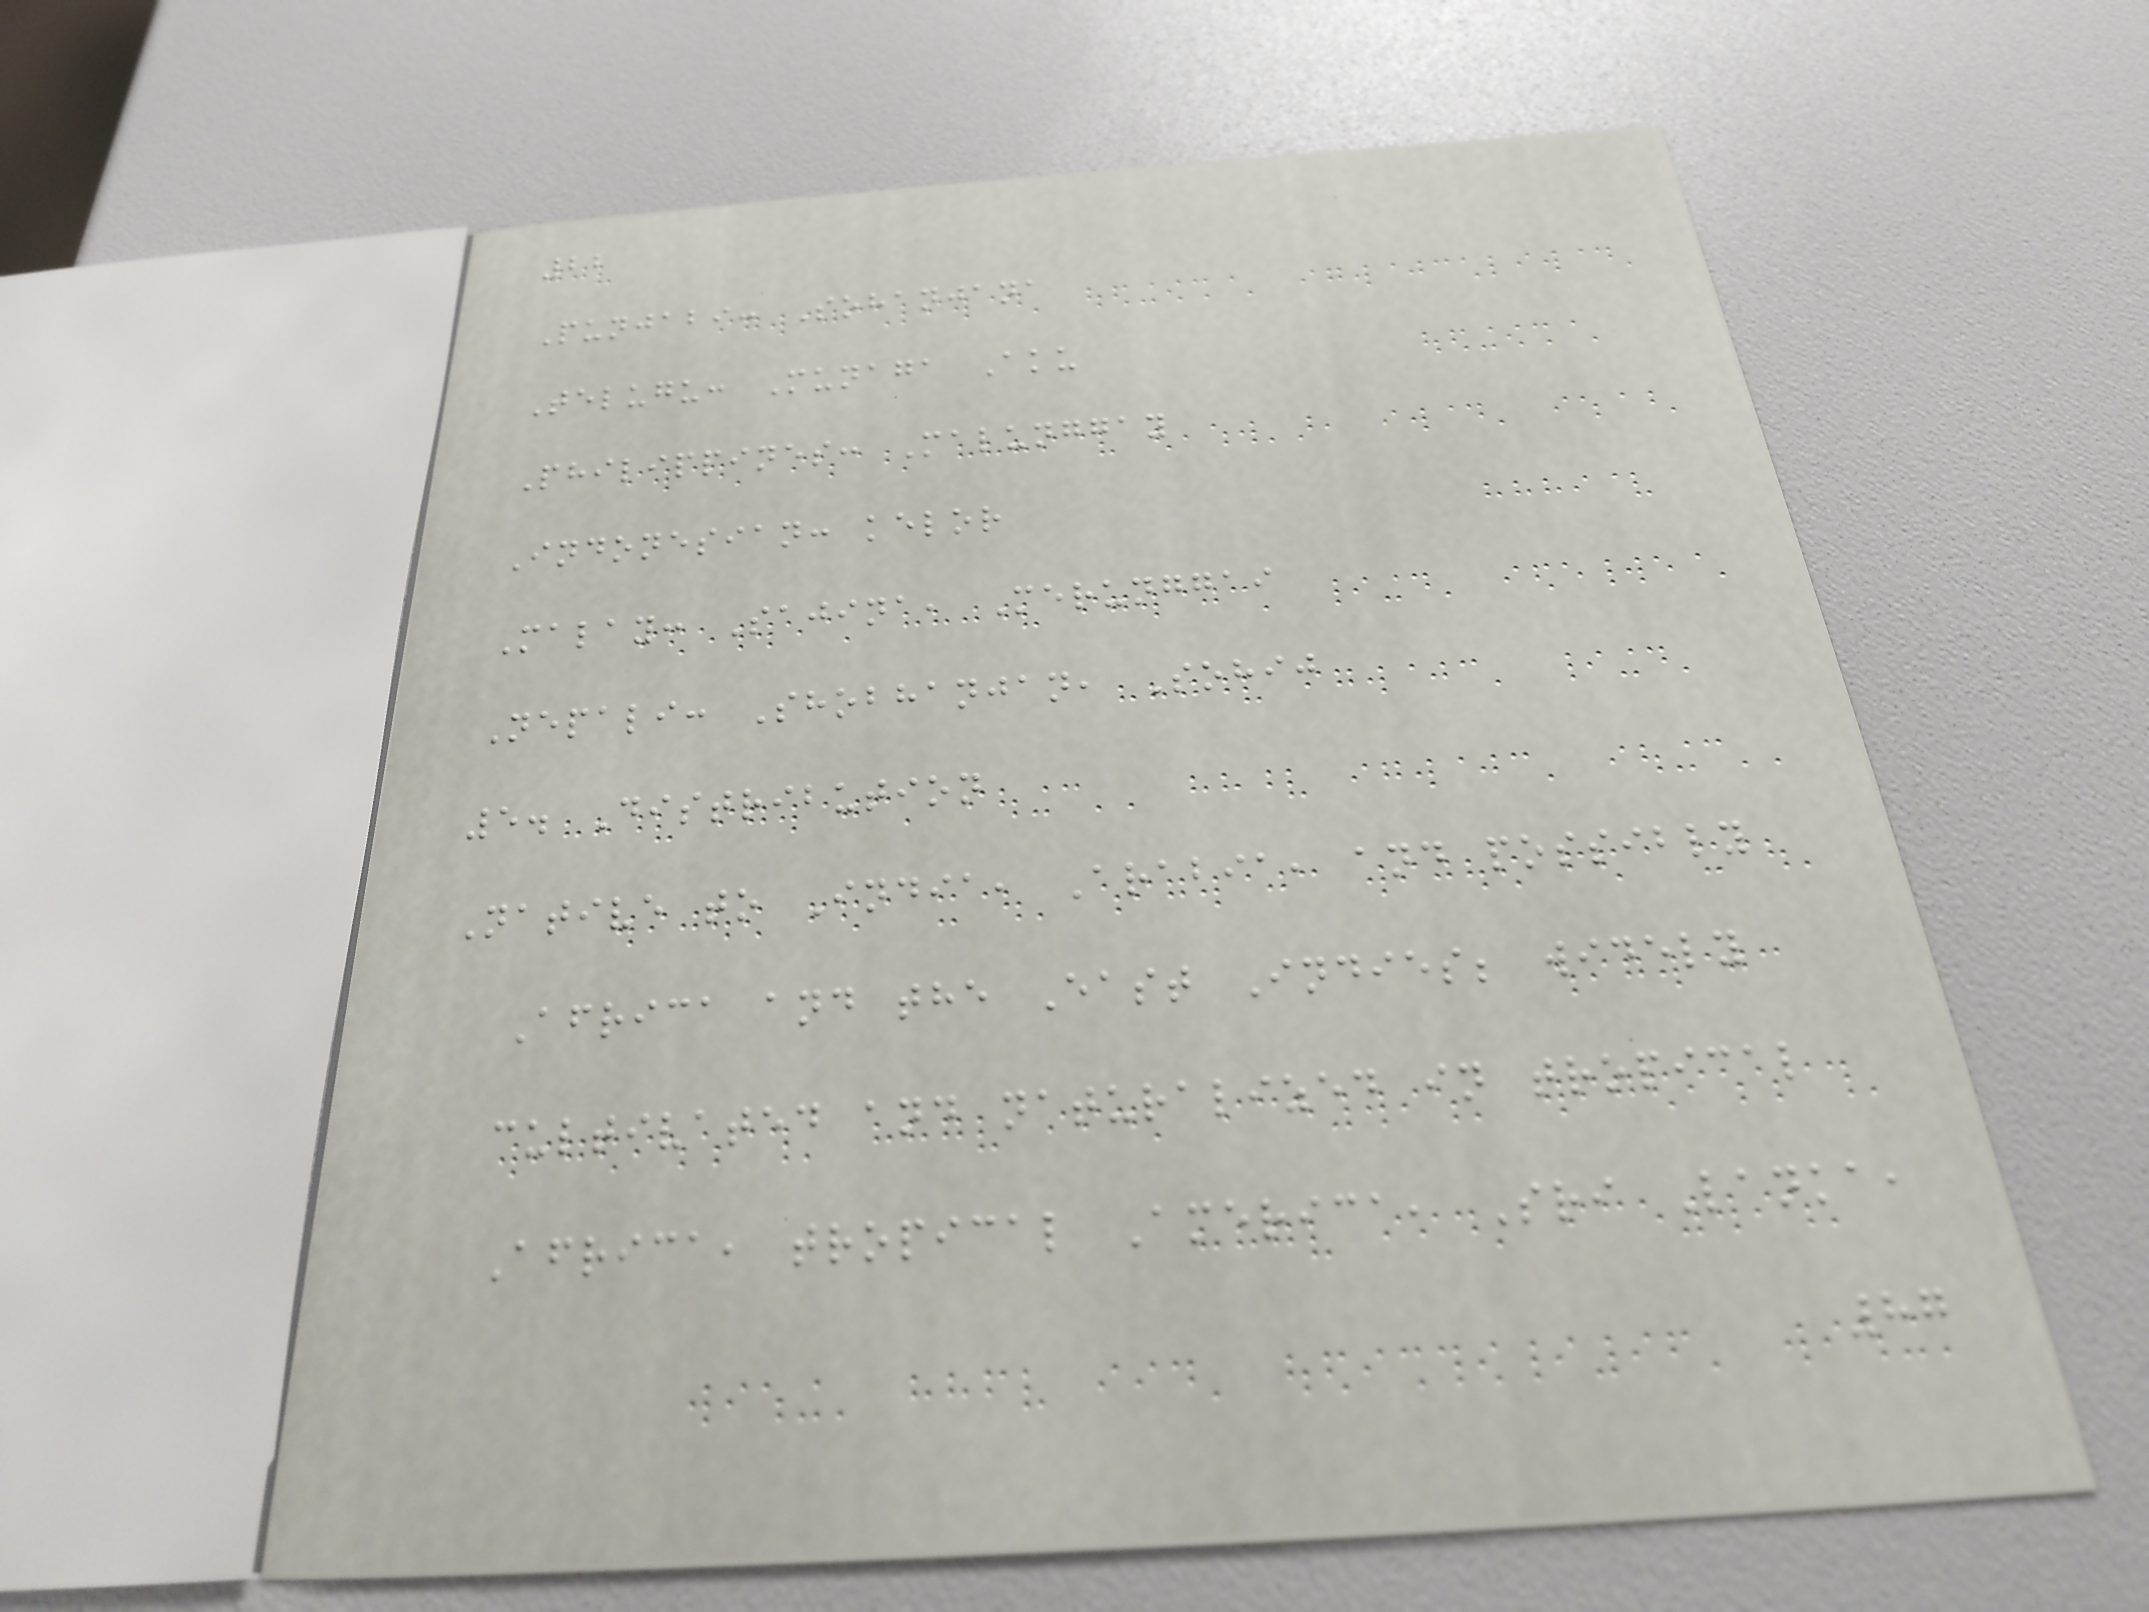22
Punjabi: Sohanjana
Telugu: Munaga Aku
Philippines: Malunggay
Indonesian: kelor
Malay: Sajina, Merunggai
Nepali: Shobhanjan, Sohij
5. Distribution
Native to India, Arabia, and possibly
Africa and the East Indies; widely
cultivated and naturalized in tropical
Africa, tropical America, Sri Lanka,
87
